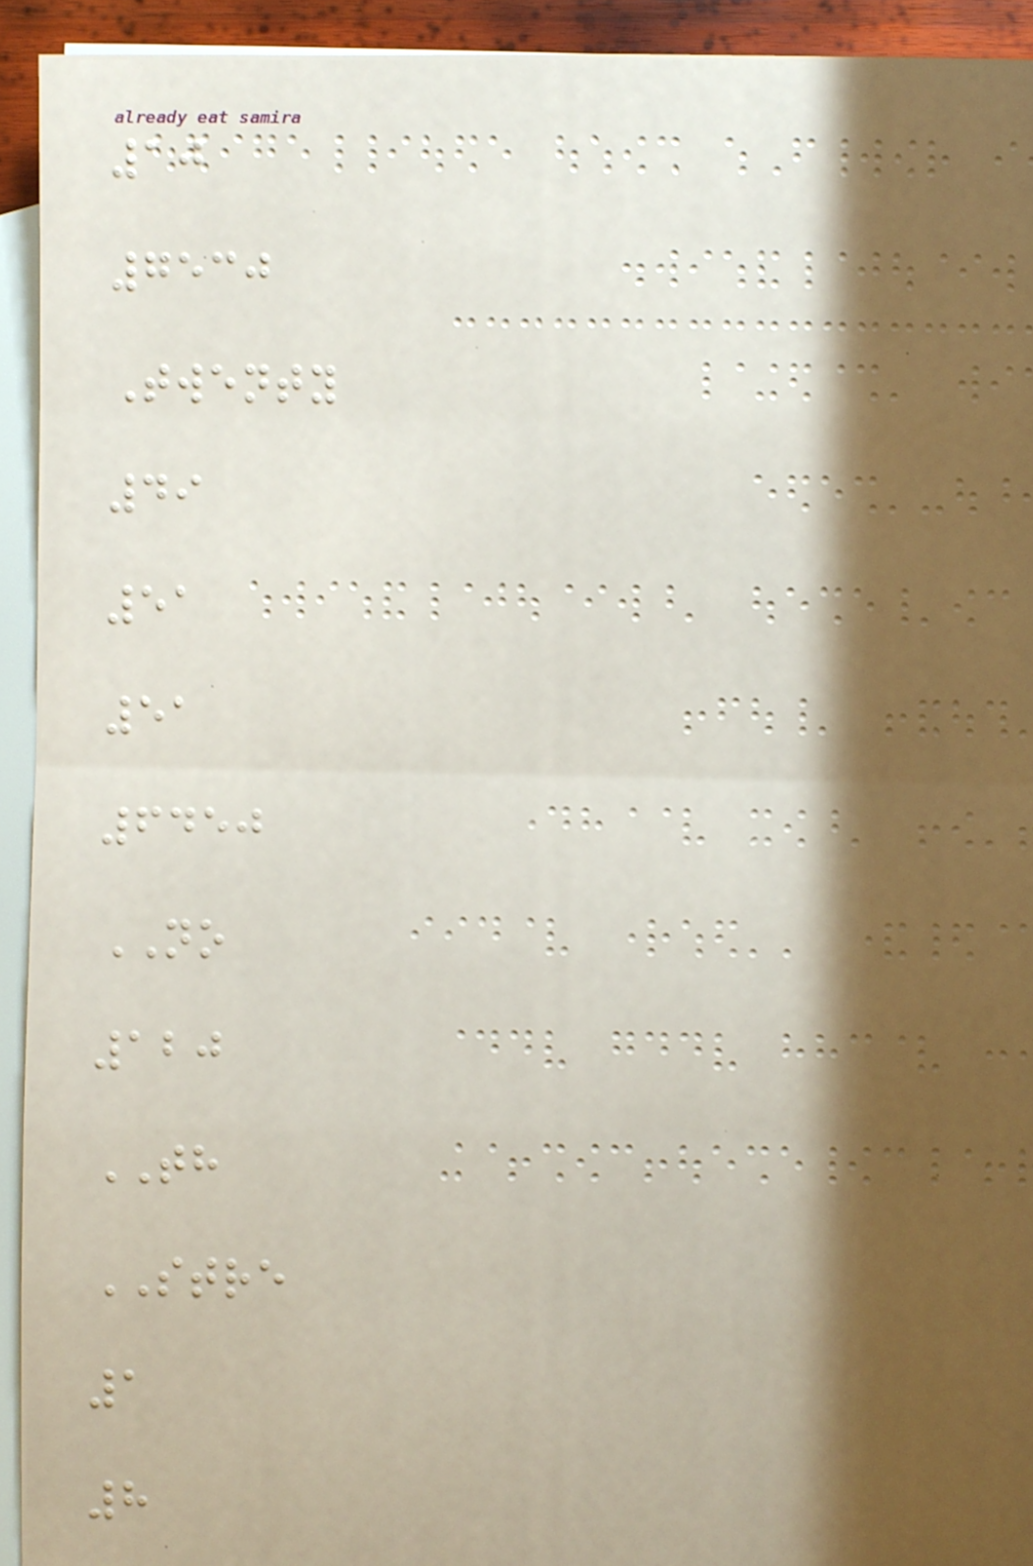10
7530
Twenty
49
51
51
6450
NO
120
TH
STRE
1
8
